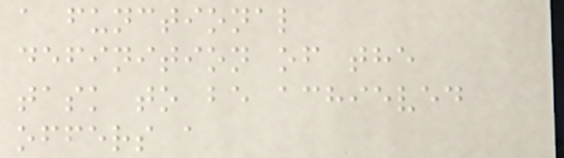a functional
definition of the
task to be achieved
offers a
